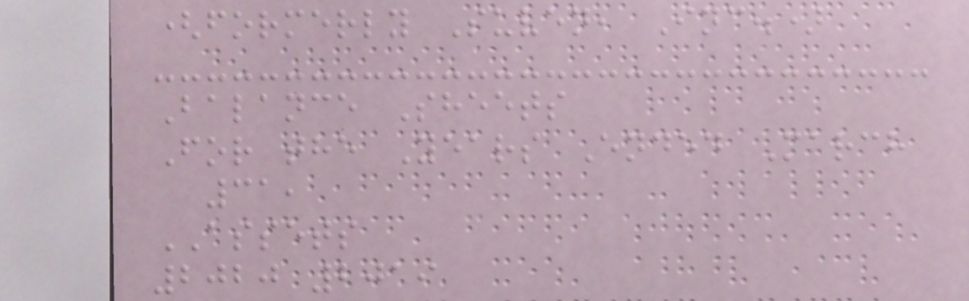(formerly Suven, Inc.)
Balance Sheets
For the Years Ended March
31,
ASSETS
2020 2019
